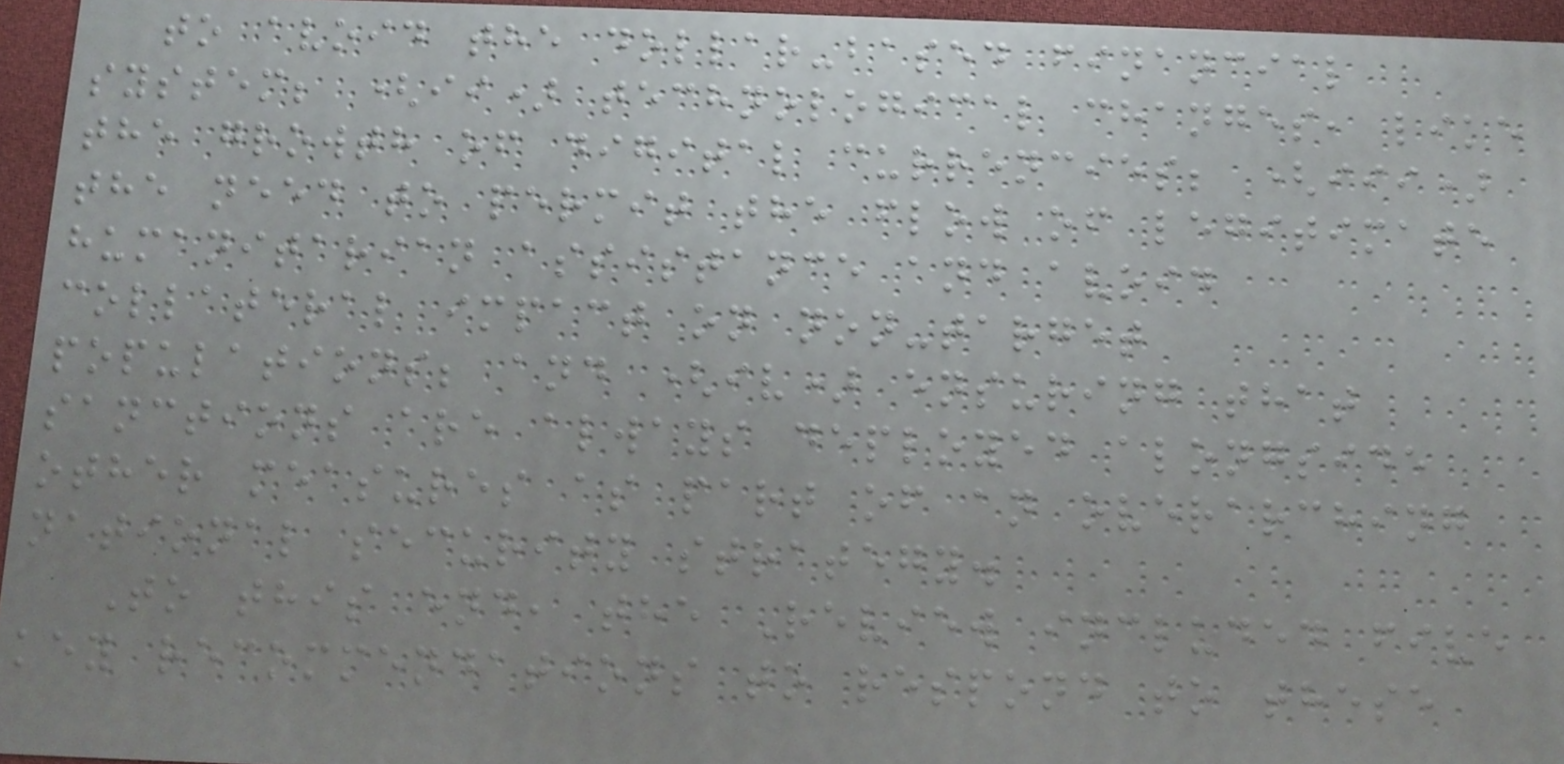to avoid the dollar-based financial
system; (ii) technological changes, like
the growth of digital currencies; (iii)
the need to permit the flow of legitimate
humanitarian assistance and avoid
collateral impact on non-target
populations; and (iv) ensuring that
sanctions are always deployed alongside
other measures as part of an overarching
national security strategy.
To this end, the Review included five
key recommendations to respond to these
